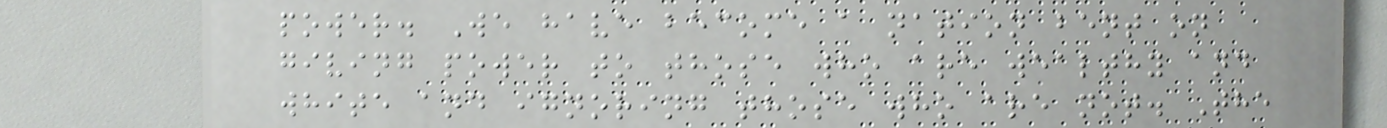power. We have become a nation bent on
giving power to those who are wealthy and
white and ignoring those who are not. The
